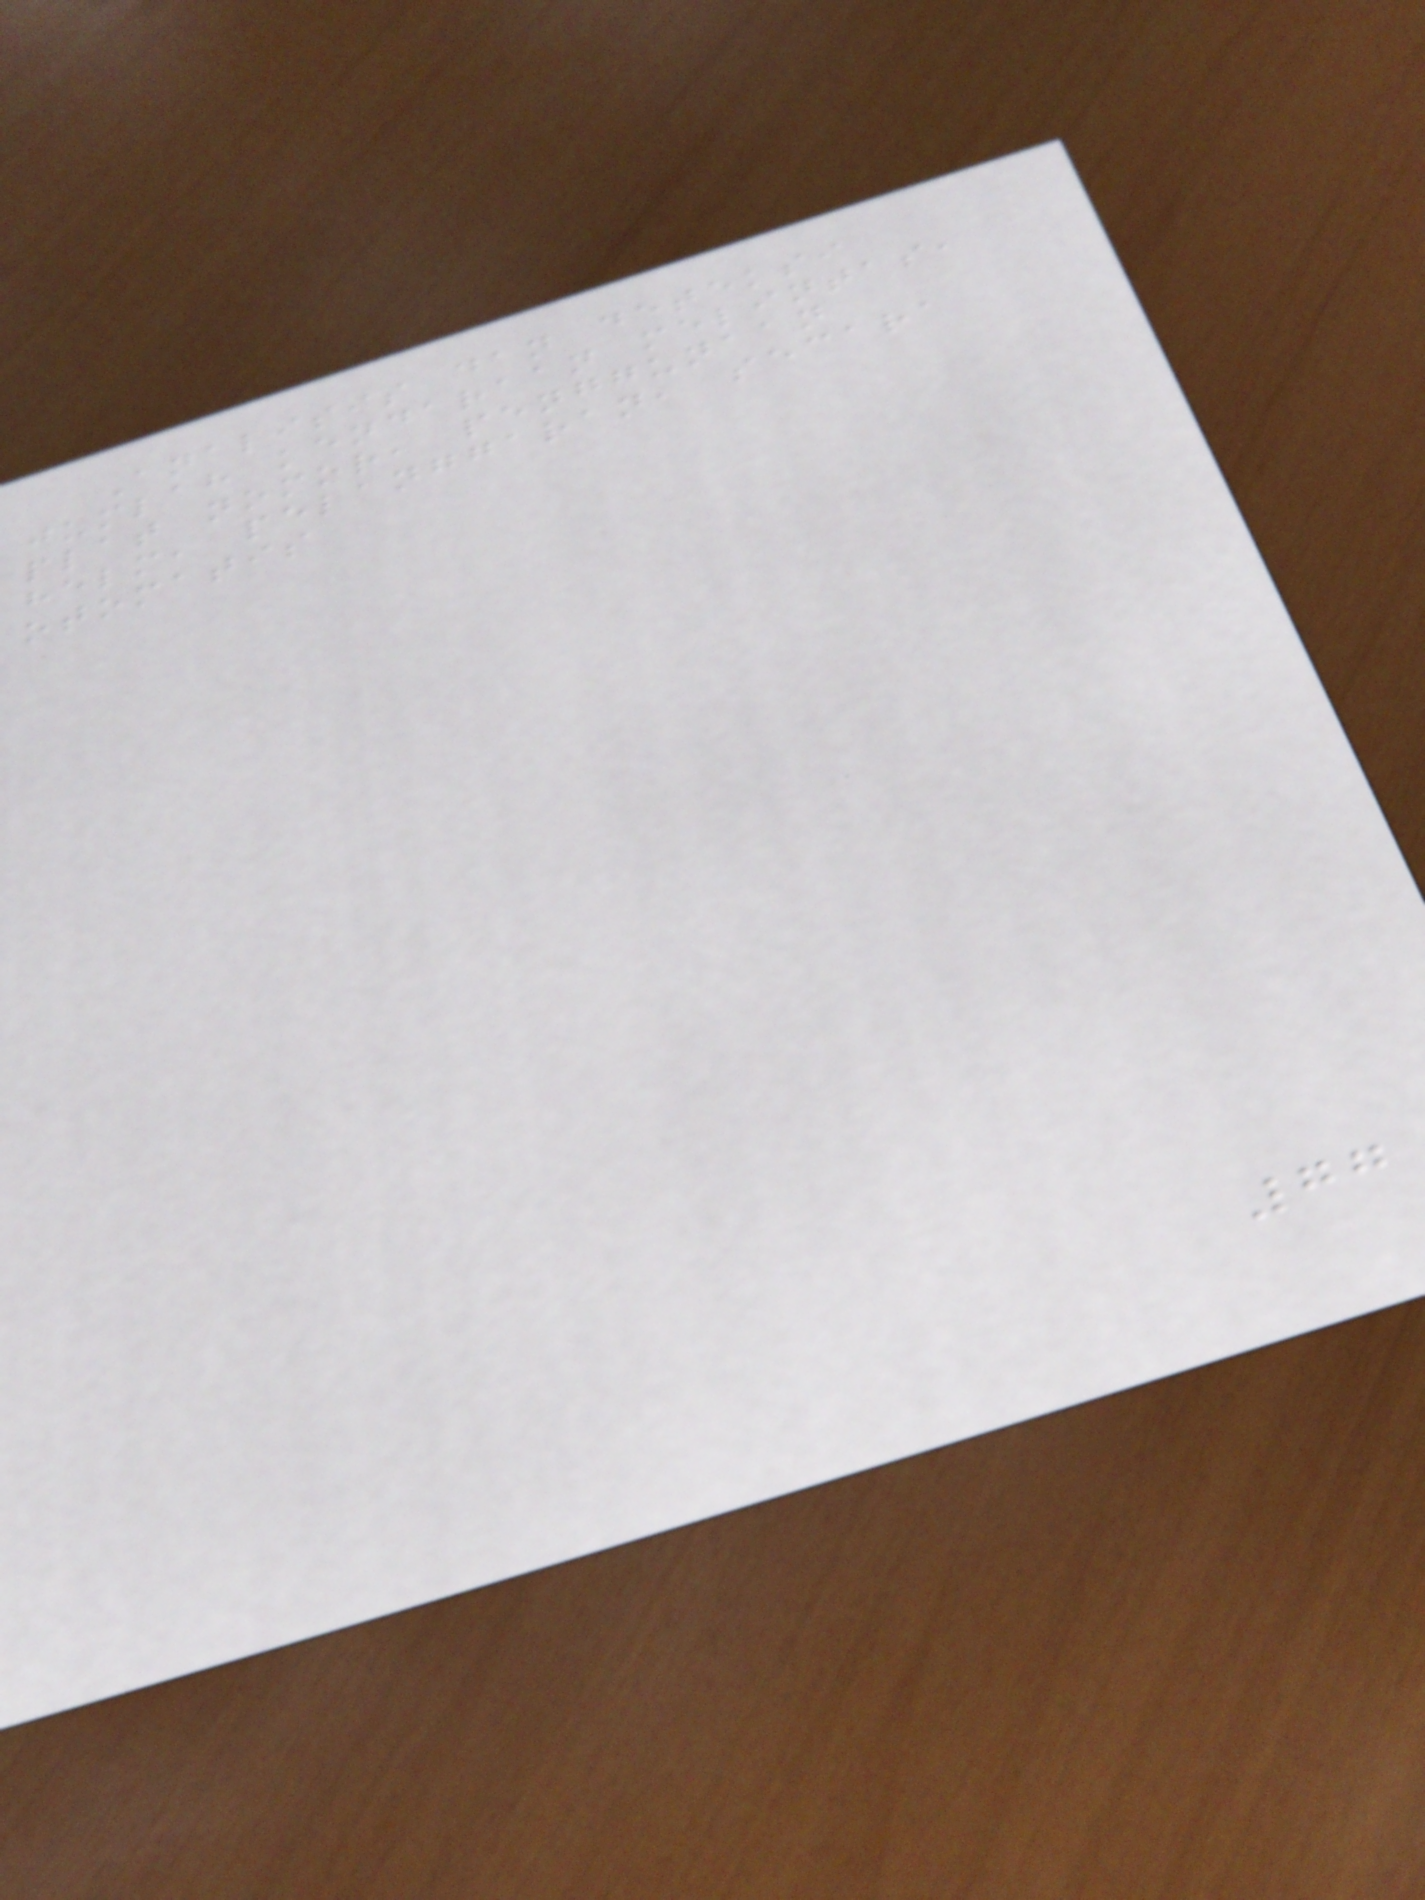Analisis dan deteksi
jumlah kendaraan melintas,
plat nomor, penggunaan
helm, pelanggaran, secara
otomatis
77
